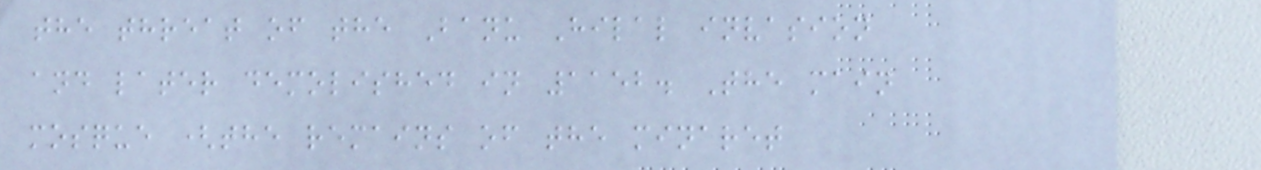the threat of the Banu Hilal invasion
and later demolished in 1152. The main
mosque (the remains of the minaret
